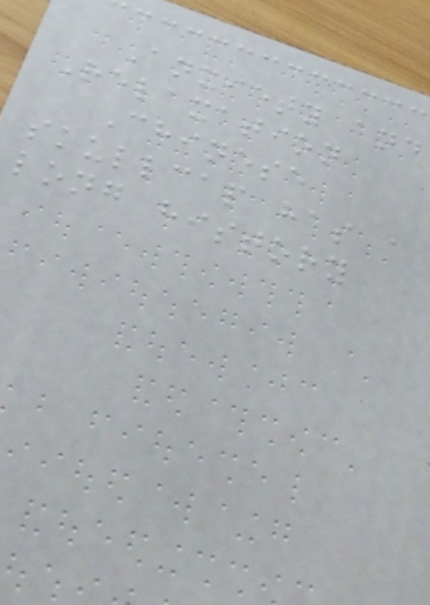Anxiety and
Relaxation
Chinese
skullcap has a
long history
